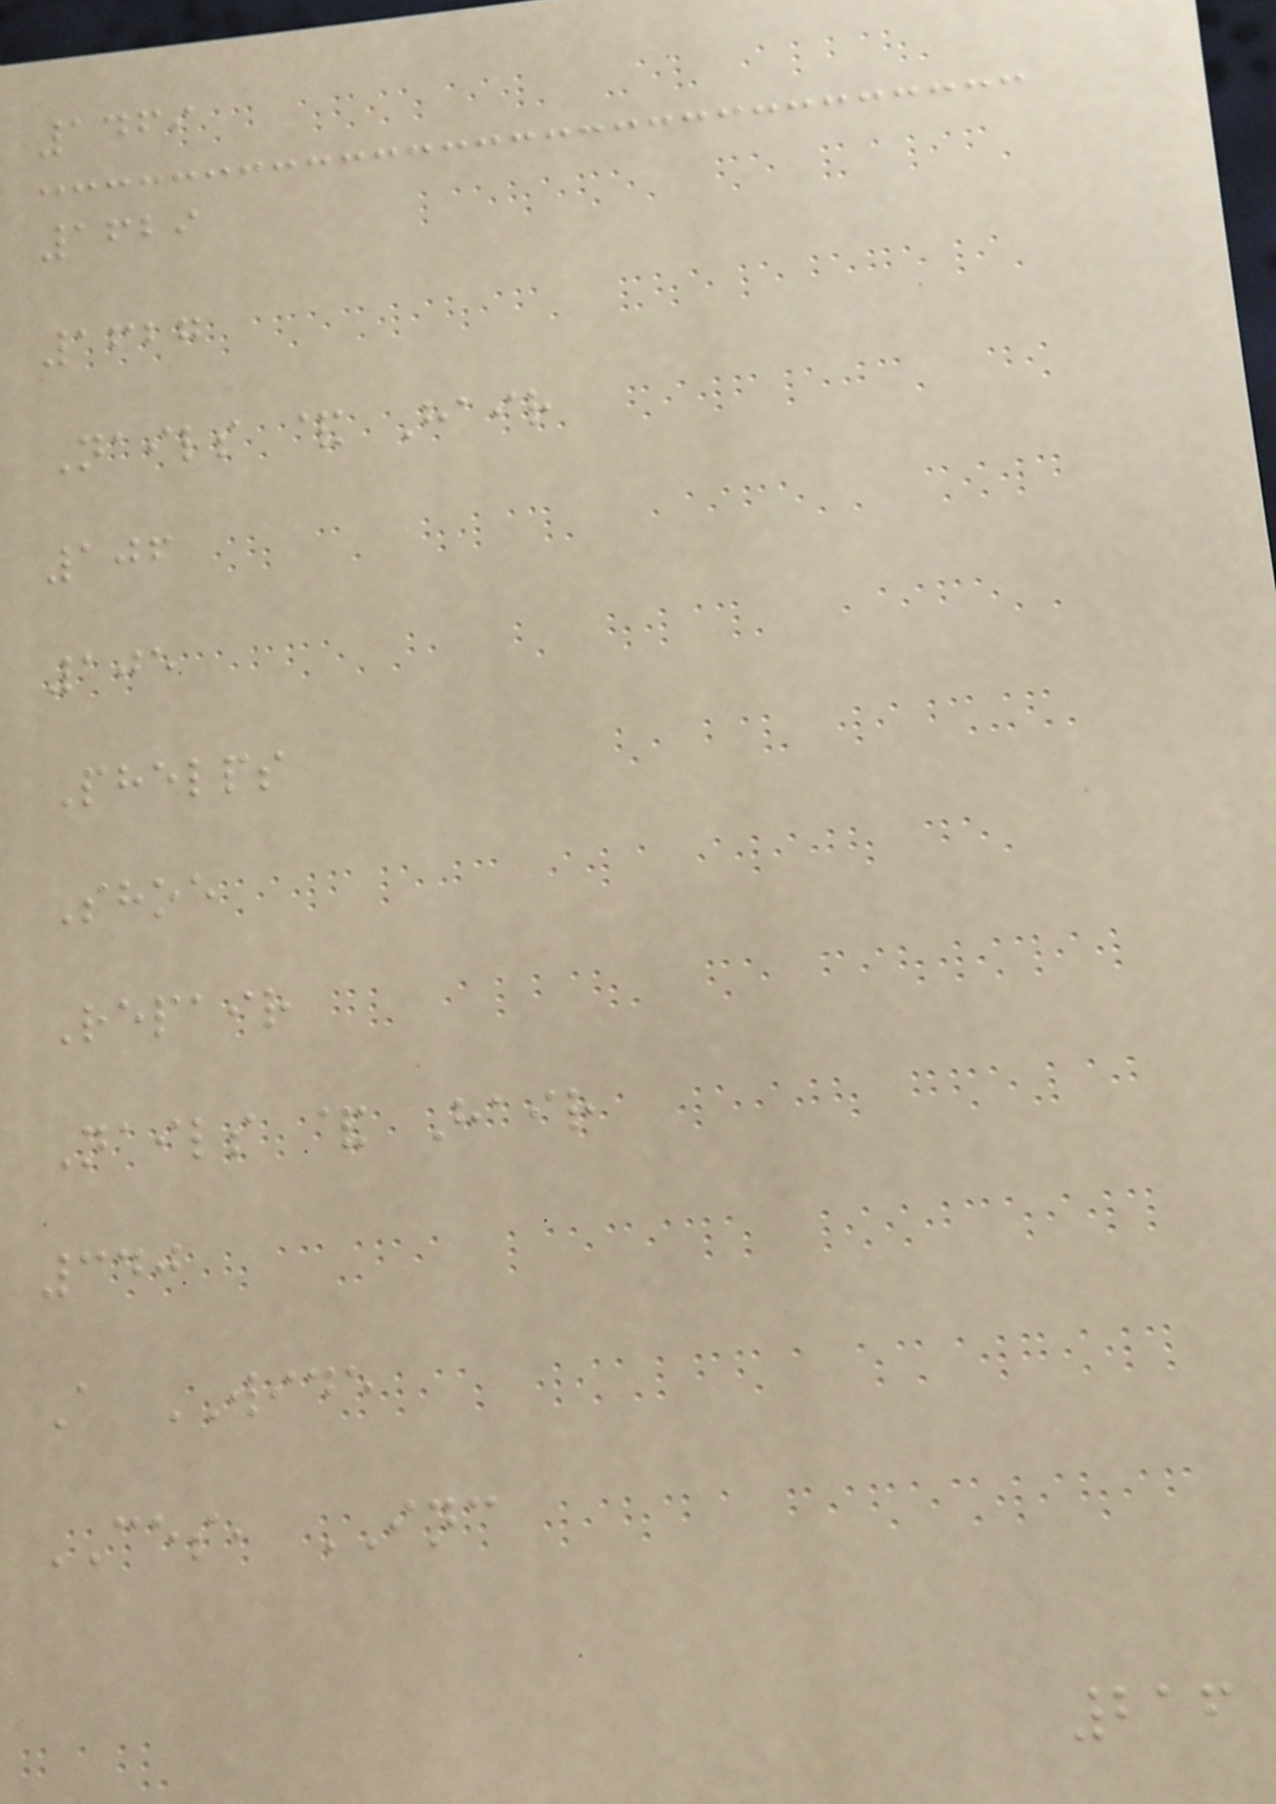1469
1629
1627
Nails & Hair
106
105
Phelps
Shoe
Repair
Nails & Hair
340
A WIDE
CES, INC
216
